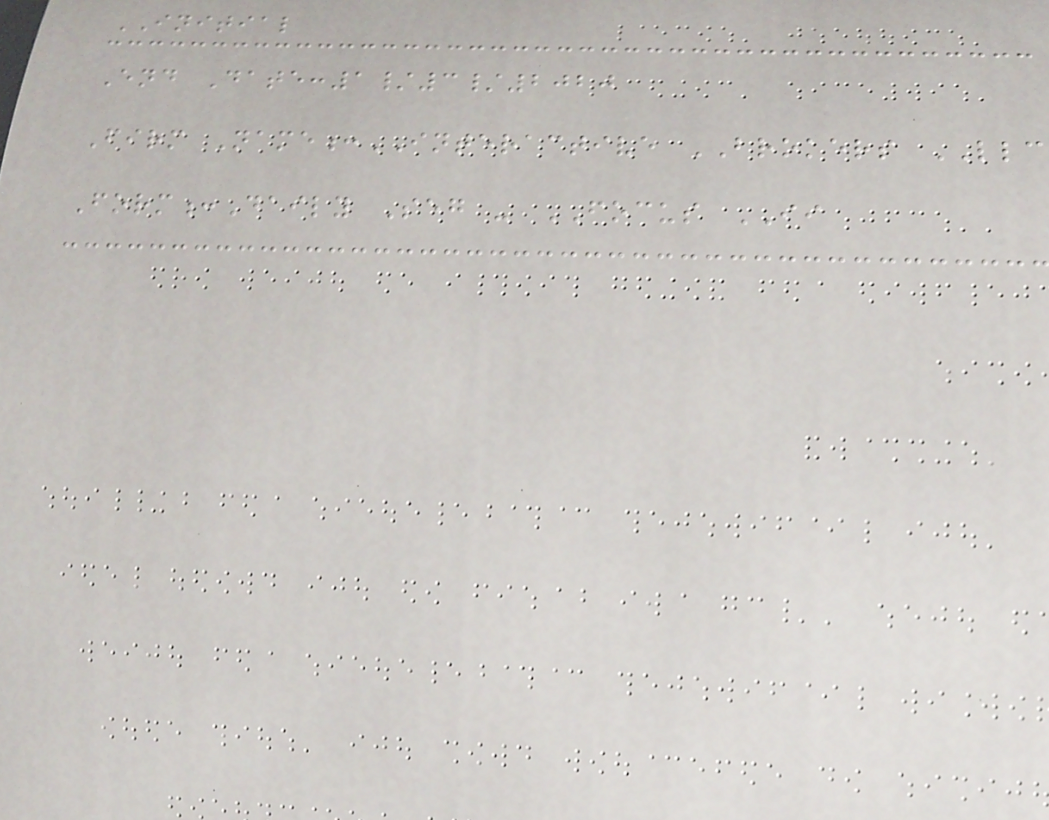INITIAL
End Date:1/3/2020
Firm Name:INTERACTIVE BROKERS LLC
Form:Daily Seg - FOCUS II
